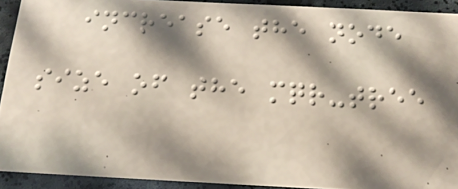increase the node
size of the mqr-tree
